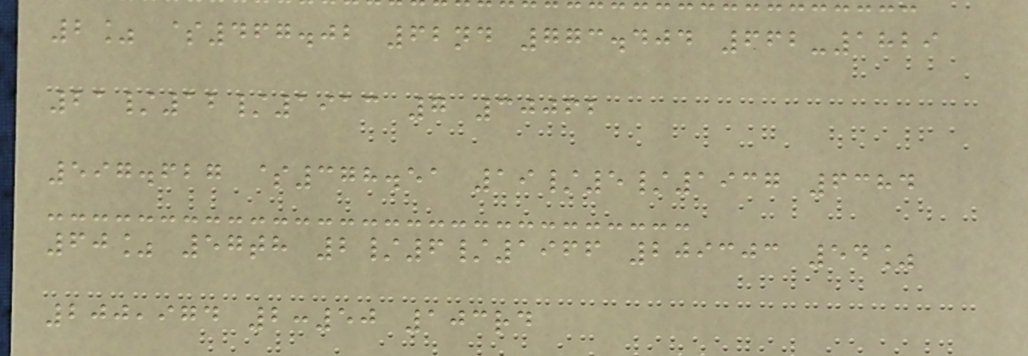2% $467.02 62nd 773.404 662-1829
21/12/1913 7 30062
597.627 $378.51 19/5/1937 6384
60% 57th 2/6/1966 209303 54%
200,974 2:50 103rd
